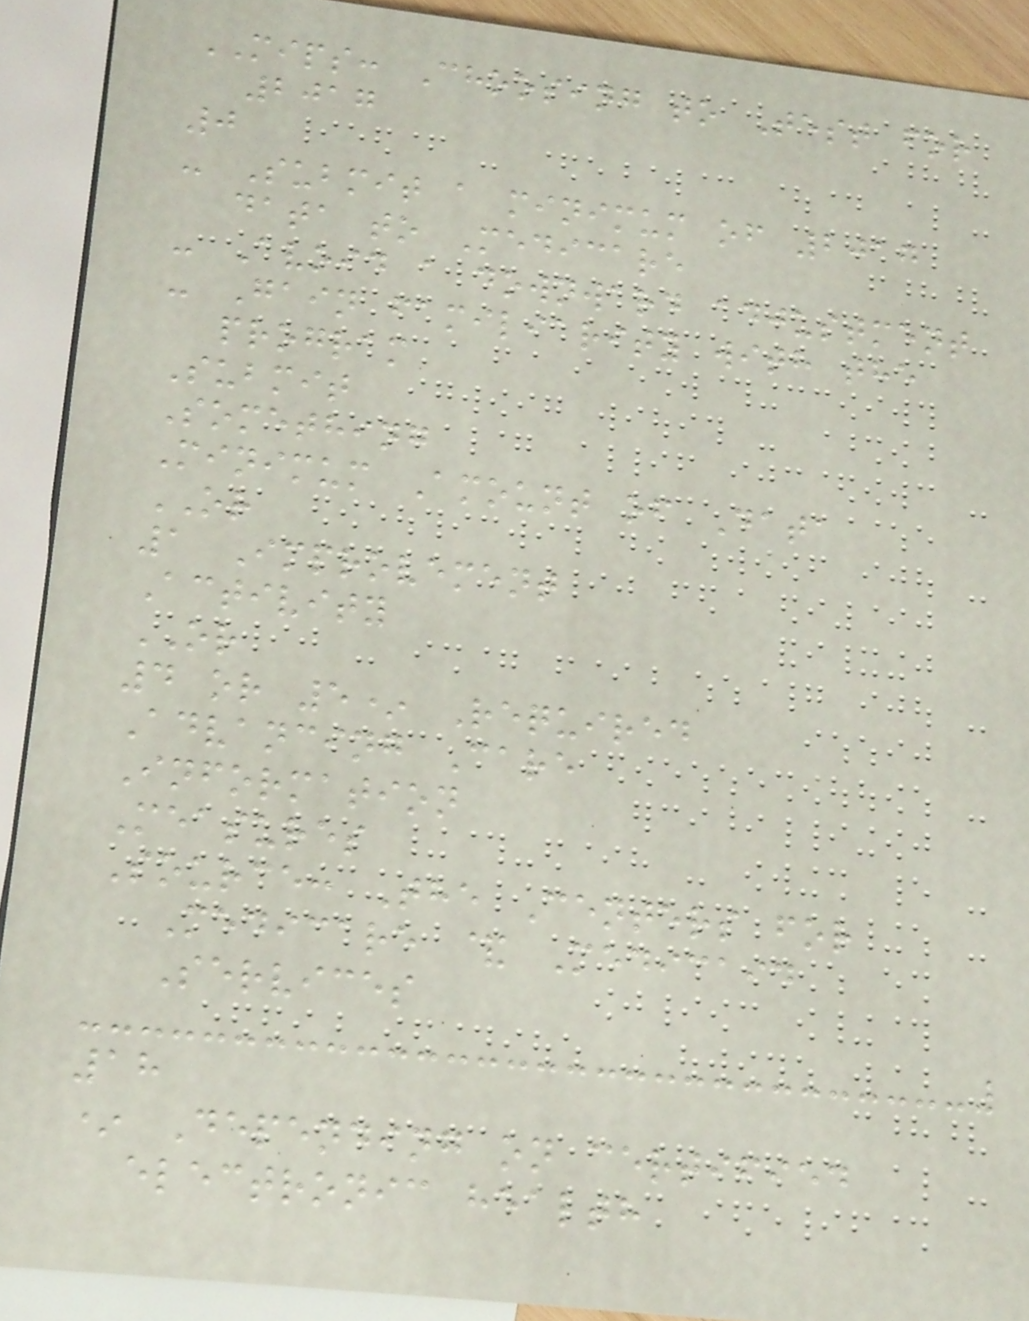MIPS: Choosing to Test for
2017
0
- Submit a minimum of 2017
data to Medicare
- Avoid a downward adjustment
- Gain familiarity with the
program
Submit
Something
Minimum Amount of Data
OR
1 Improvement
Activity
OR
4 or 5* Required
Advancing Care
Information
Measures
Source: The Centers for
Medicare & Medicaid
Services
18
* Depending on certified
electronic health
